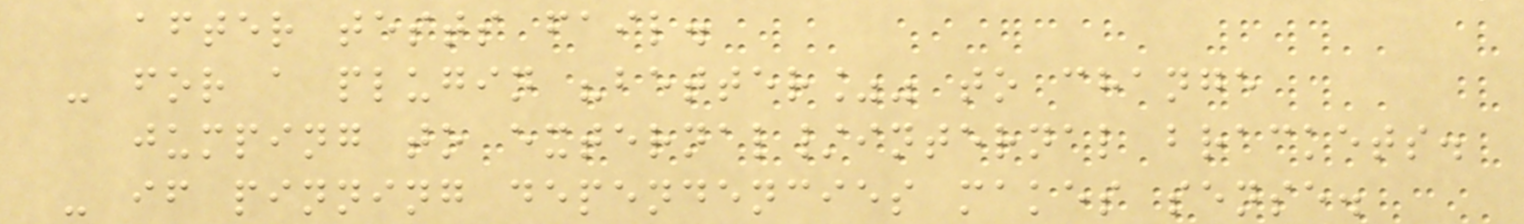after tests fail.
- for a plugin "better%" to change
jumping to external/internal brackets.
- if pinning dependencies makes sense.
